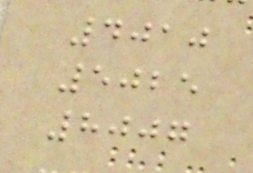4010
5025
8007
